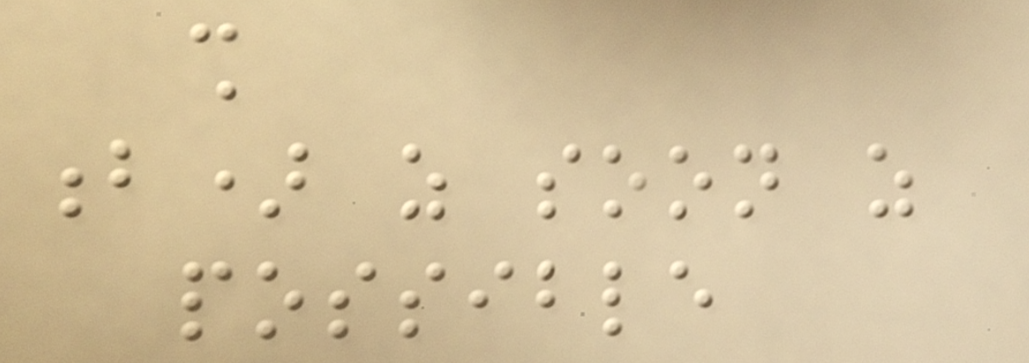shall
b) as soon as
possible
